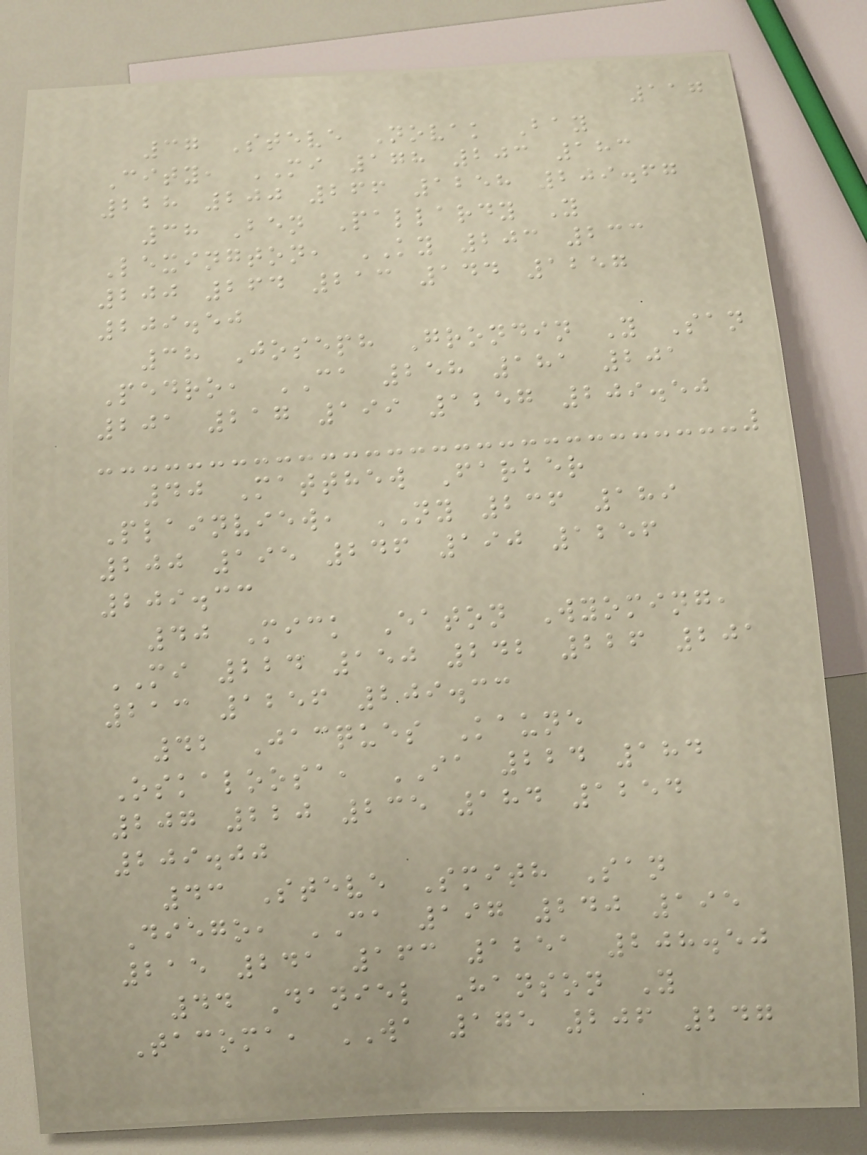117
37 Steve Novak Bay
City, MI 178 203 183
228 200 266 1258 209.67
38 Ben Pallardy Y
Lexington, KY 203 233
200 264 213 144 1257
209.50
38 Joseph Grondin Y San
Pedro, CA 258 181 201
201 217 199 1257 209.50
40 Matthew Farber
Plainview, NY 236 189
200 195 246 190 1256
209.33
40 Mick Eaton Wyoming,
MI 224 150 242 226 201
213 1256 209.33
42 Jacques Kaune
Oskaloosa, IA 224 184
207 220 235 184 1254
209.00
43 Steve Smith San
Diego, CA 197 240 195
215 241 163 1251 208.50
44 Daniel Hanson Y
Tacoma, WA 175 206 247
